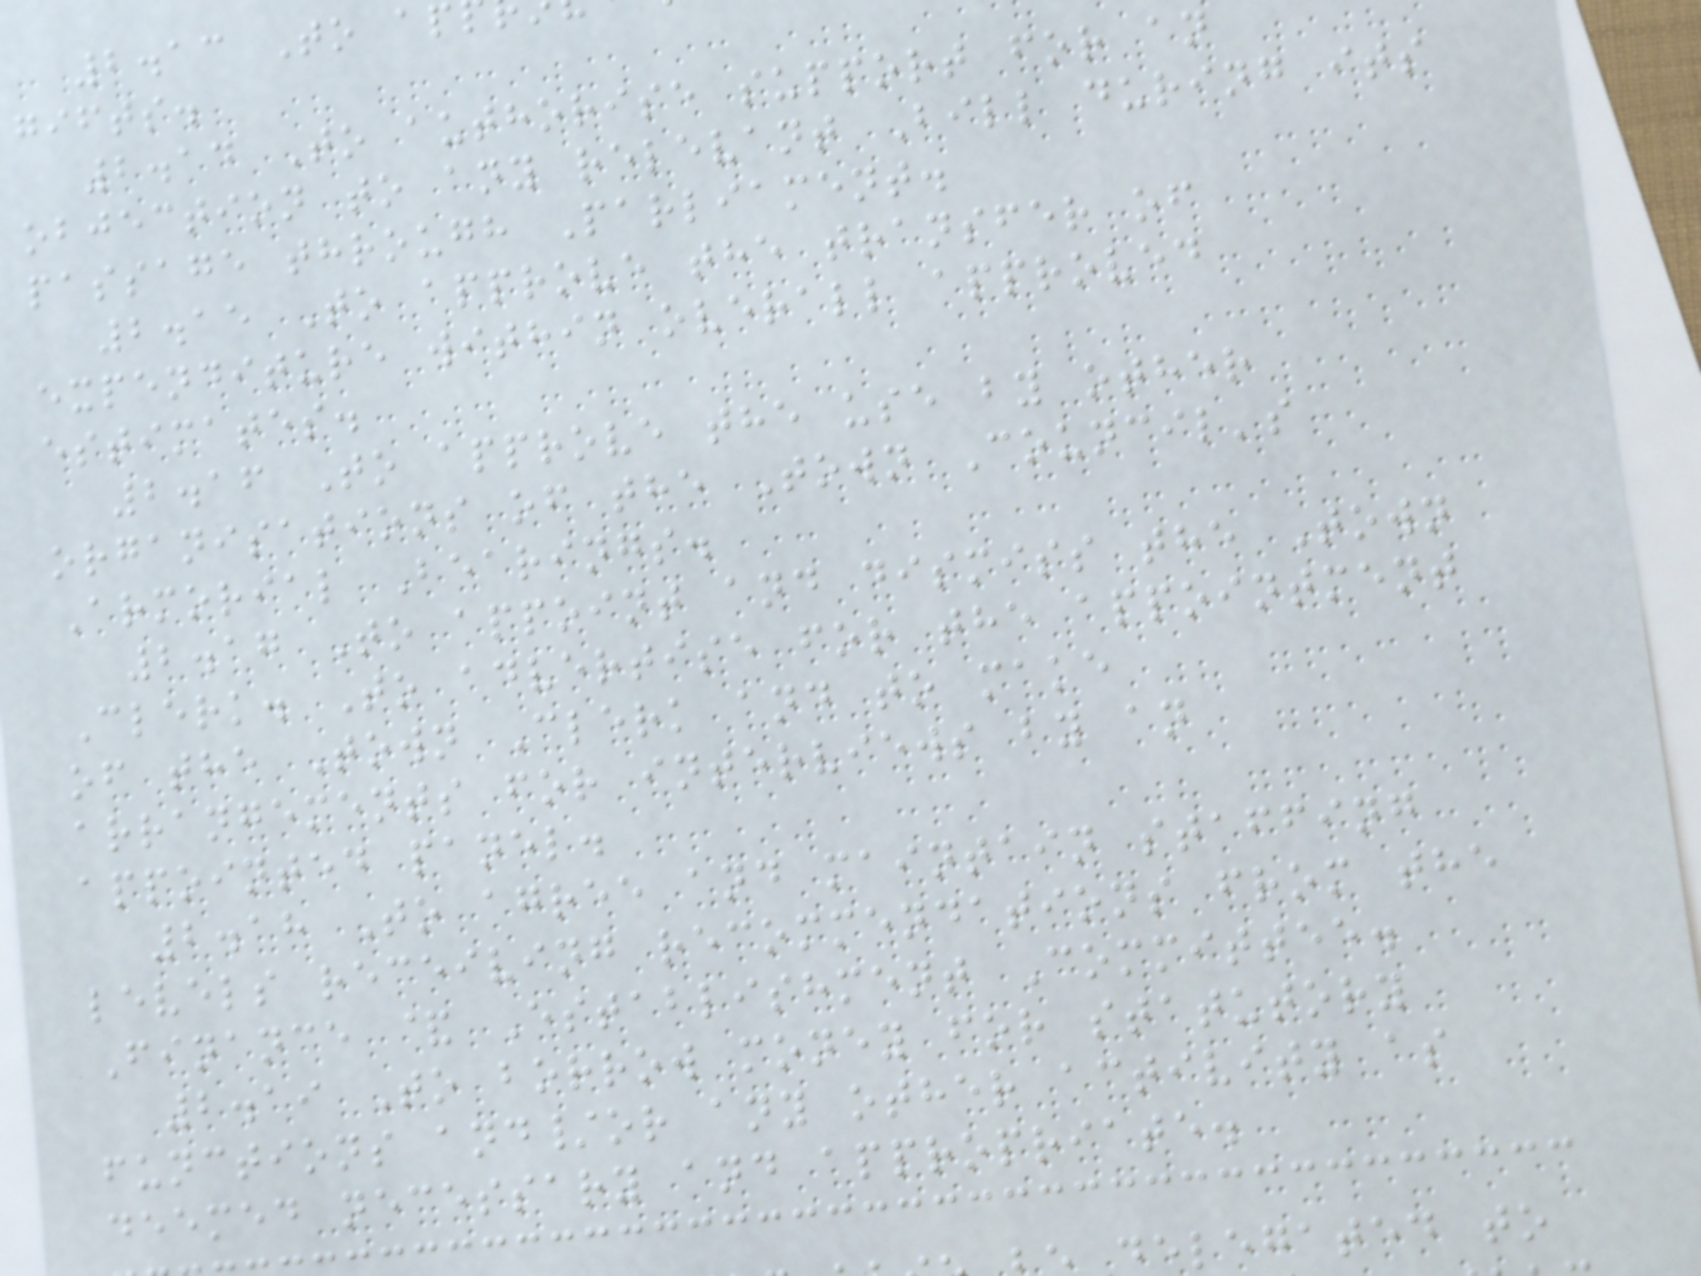2.13 To ap
gifts.
2.14 To authorise support for an
objection to any relevant Bill during its
passage through Parliament.
2.15 To approve the transfer of
expenditure within overall approved
estimates.
2.16 To approve the use by other
organisations of the Town Council's
Armorial Bearings.
2.17 To appoint and dismiss the Town
Clerk. To advertise for the appointment
of the Town Clerk and to make
arrangements for interviews by an
appointed panel.
2.18 To agree and maintain staffing
levels receiving recommendations from the
Finance & Establishment Committee.
2.19 To borrow money for statutory
functions and/or any other activity as
deemed necessary and appropriate.
elegated to
